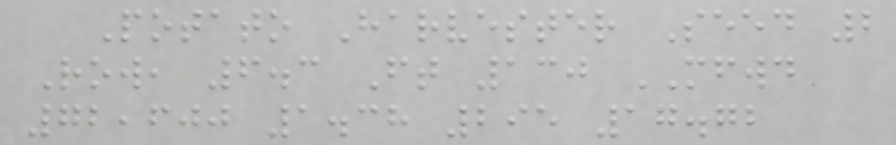Potato Harvester Seed 2
Row, 6.3 Ft 130 MFWD
72,600 1.38 295 17.72
